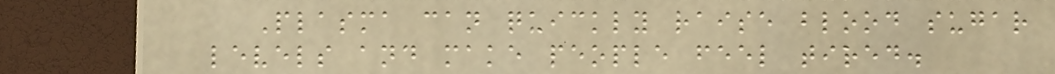Plasma can quickly raise blood sugar
levels and make people feel tired.
